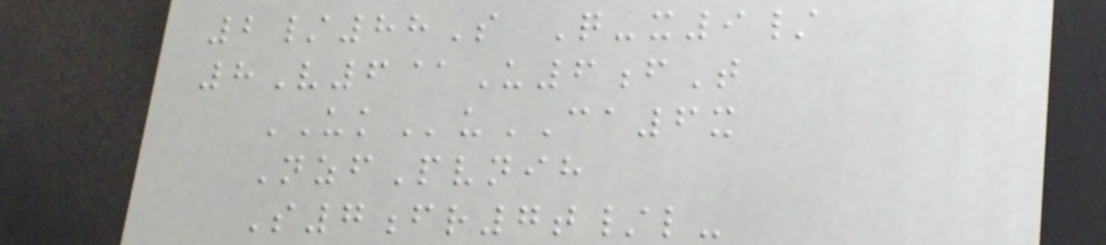2/88S Q-x9/
8V6@U6fT
UKuCA6x
NzfPvnih
S7fr7t/l-
